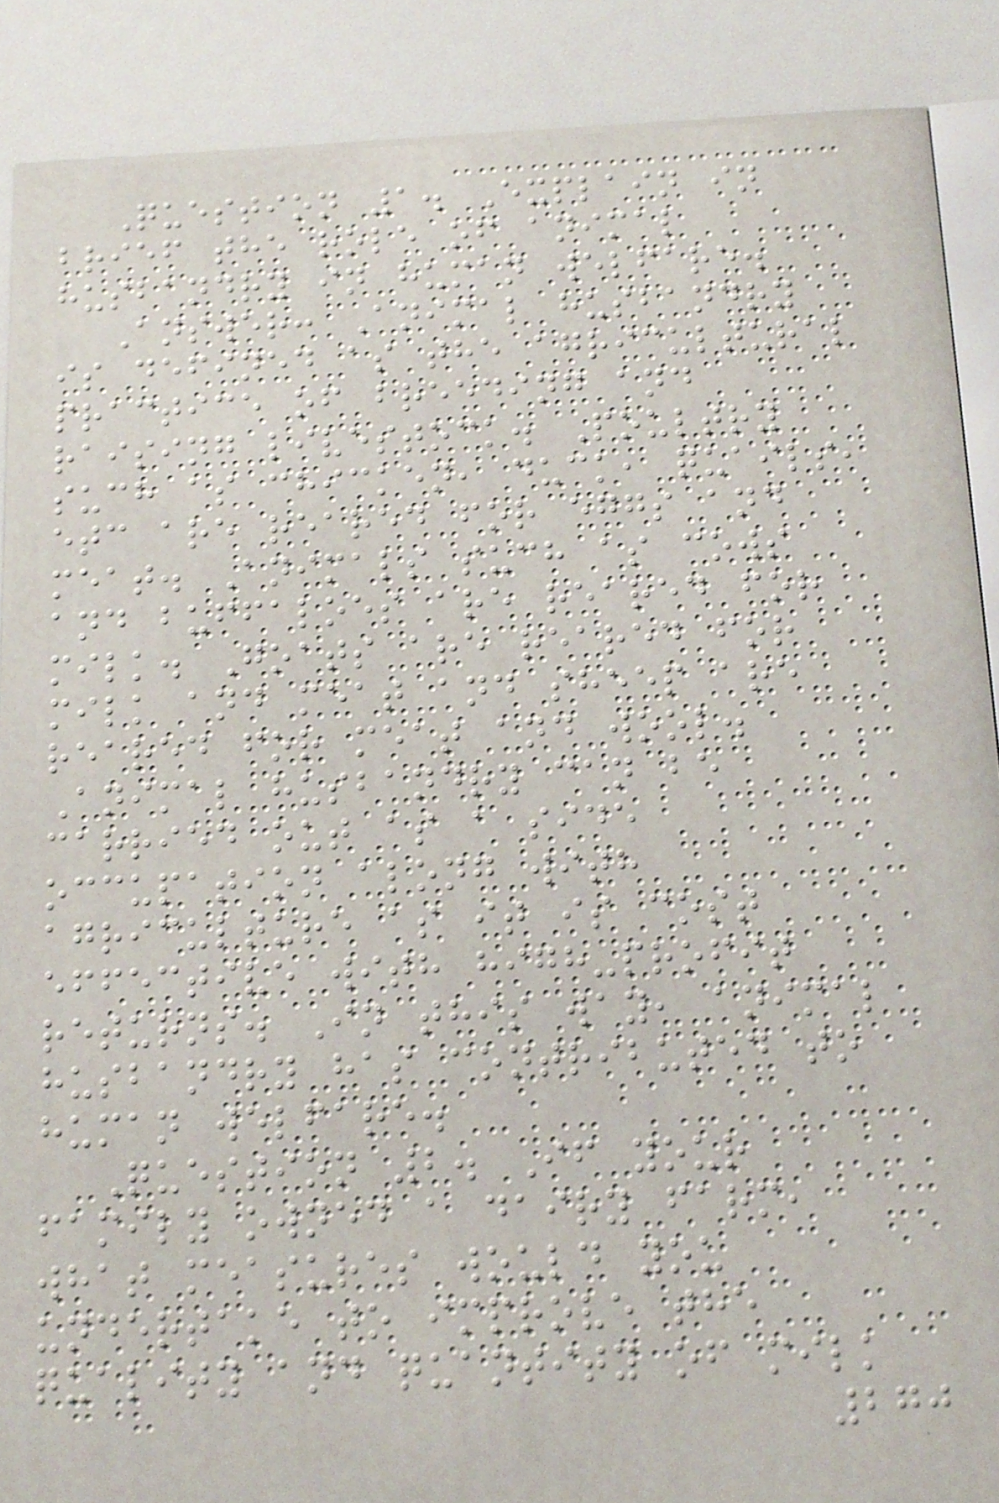Question 1. Explain in
brief the role of animal
husbandry in human welfare.
Answer: Animal husbandry
is defined as the agricultural
practice of breeding and
raising livestock. Poultry
such as chicken, duck, quails,
etc are reared for eggs and
meat. Animals such as cows
and buffaloes are reared for
milk. Goats are reared for
milk and meat and sheep are
reared for meat and wool.
Animal husbandry can be
carried out as a side
occupation along with
agriculture as it is cost
effective with high-profit
returns. In this way, animal
husbandry has contributed to
human welfare.
Question 2. If your
family owned a dairy farm,
what measures would you
undertake to improve the
quality and quantity of milk
270
